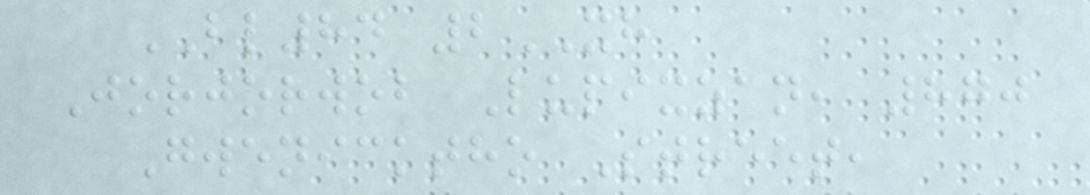BL84 2XH
Jorjorwob Lupixzan, 870
Gwenicktho Street,
